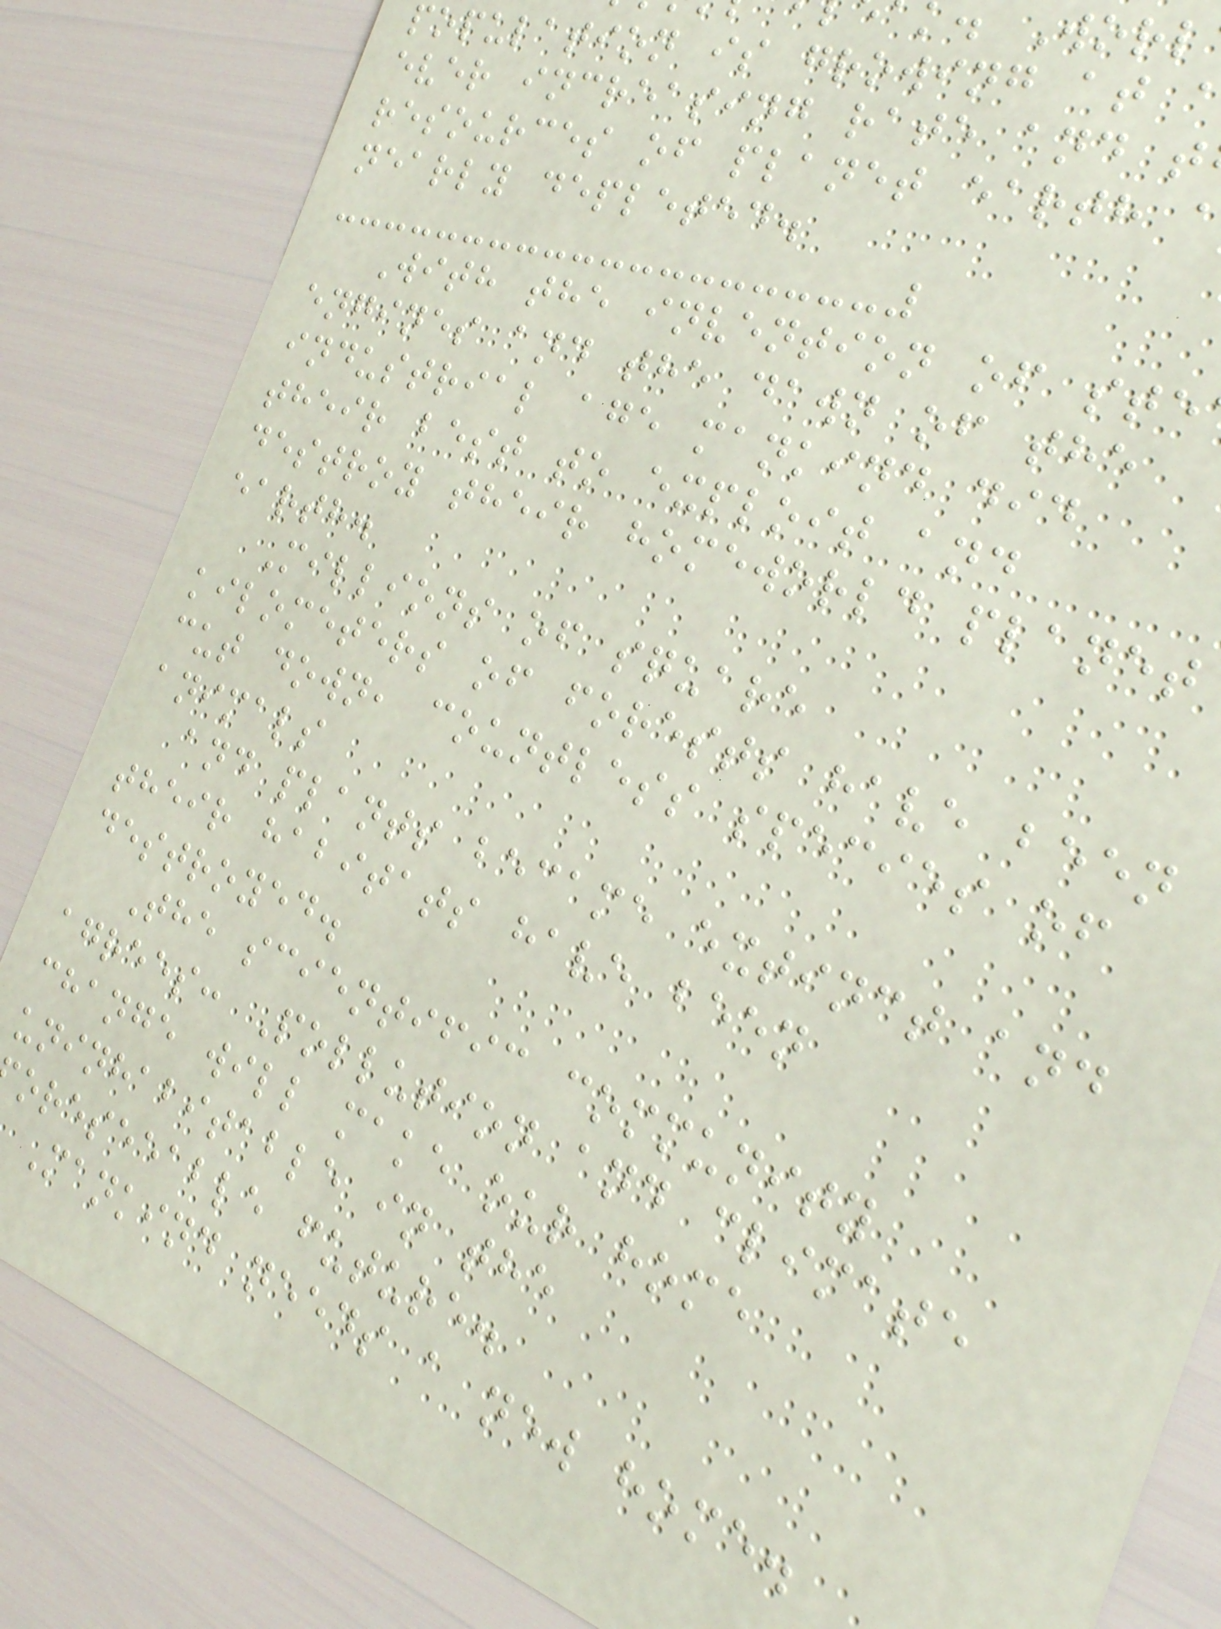. Worl
population is growing at
ever increasing rate and t
resources of planet earth
nearly depleted.
With the invention of ste
engines and the dawn of the
industrial age mankind did
their best to exploit and
destroy their homeworld planet
earth.
Millions of square
kilometers of forests have been
cut down, countless species of
animals
and plants became extinct and
their habitats have been
destroyed.
The scientific community
agrees: Pollution and climate
change will make our home
uninhabitable in the
oreseeable future.
Mankind needs a new home.
